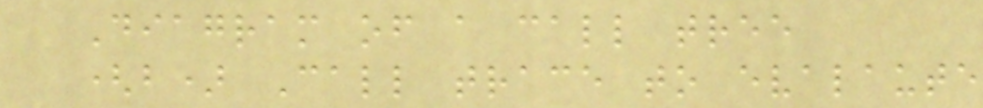Diagram of a call tree
(b) Call trace to evalaute
